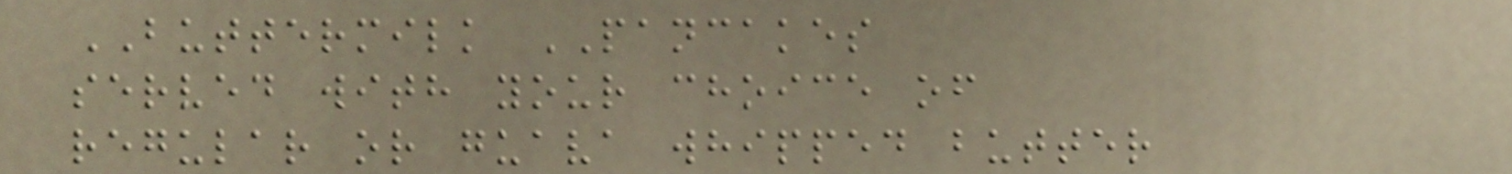BUTTERMILK PANCAKES
served with your choice of
regular or guava whipped butter
